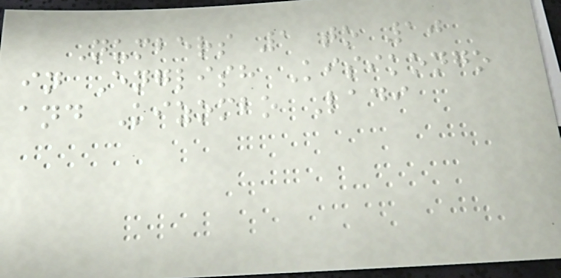Numbers 1 to 10
in English Kisikongo
and Kizombo Ladi
